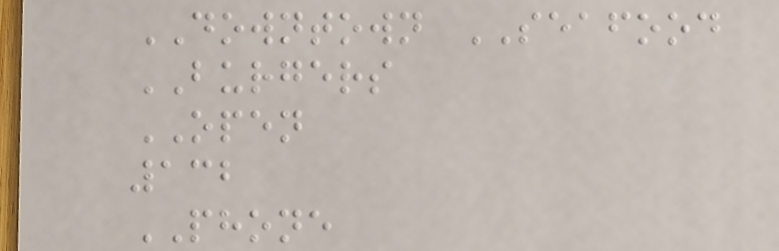DOWNTOWN SEAFOOD
BURGERS
OPEN
132
PHONE
